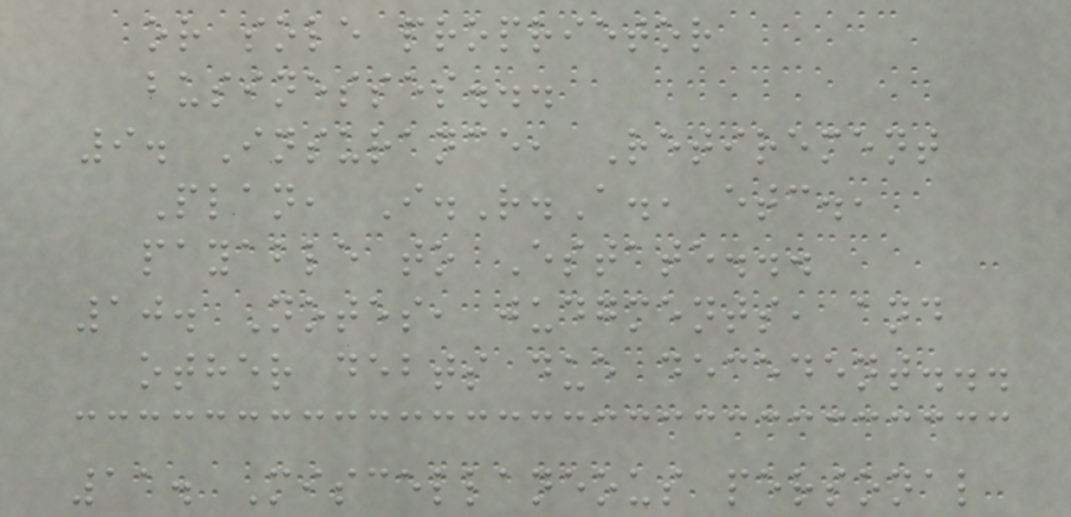or sole proprietor
businesses...
9. Insurance, Retirement
Plan, I.R.A., etc.,
payable to Estate...
10. Notes, judgments, and
other debts due decedent...
11. Miscellaneous personal
